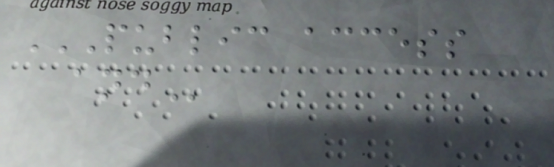PUBLIC ACCESS
AND
